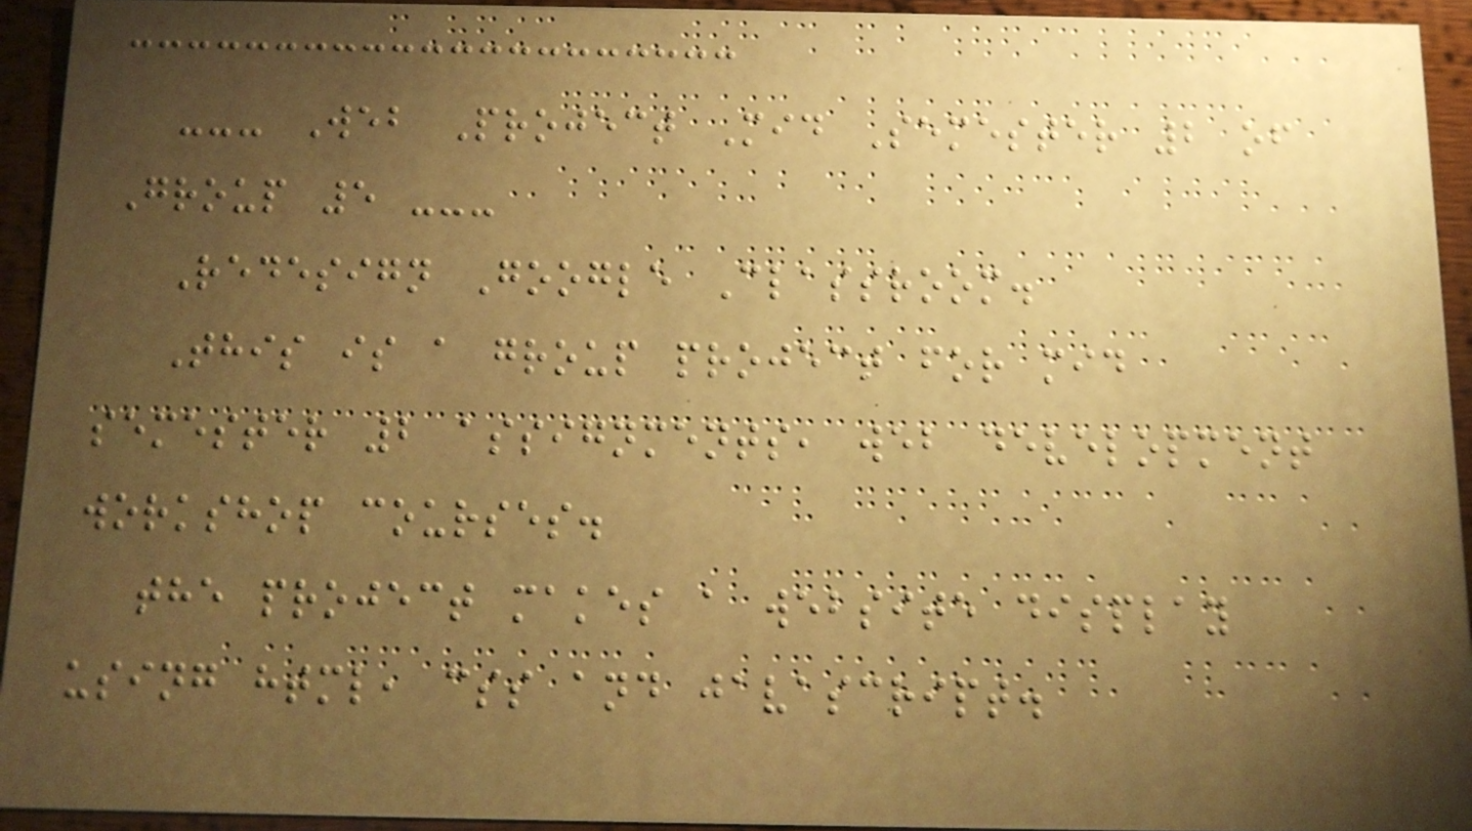--- Web Project Mid Semester 2 of
Group 5 ---
Redesign Google Classroom.
This is a group project for mid
semester 2 assignments, web development
workshop courses.
the project makes a website display
using html, css and javascript.
